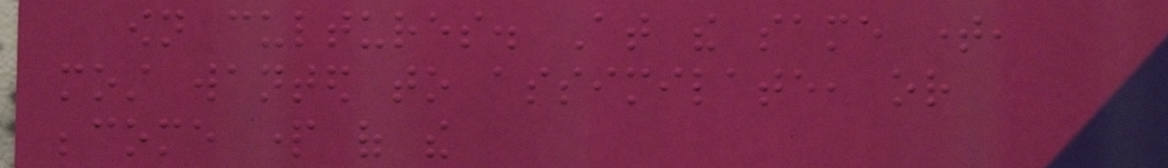own cultures. At the same time,
most wanted to assimilate, or
become part of the
